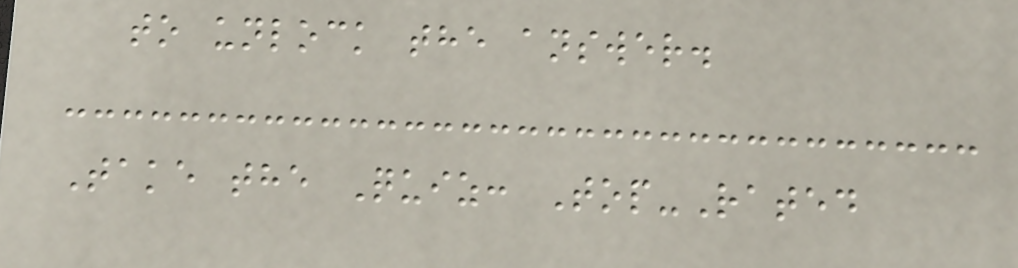to unlock the answer.
Take the Quiz: Top-Rated
